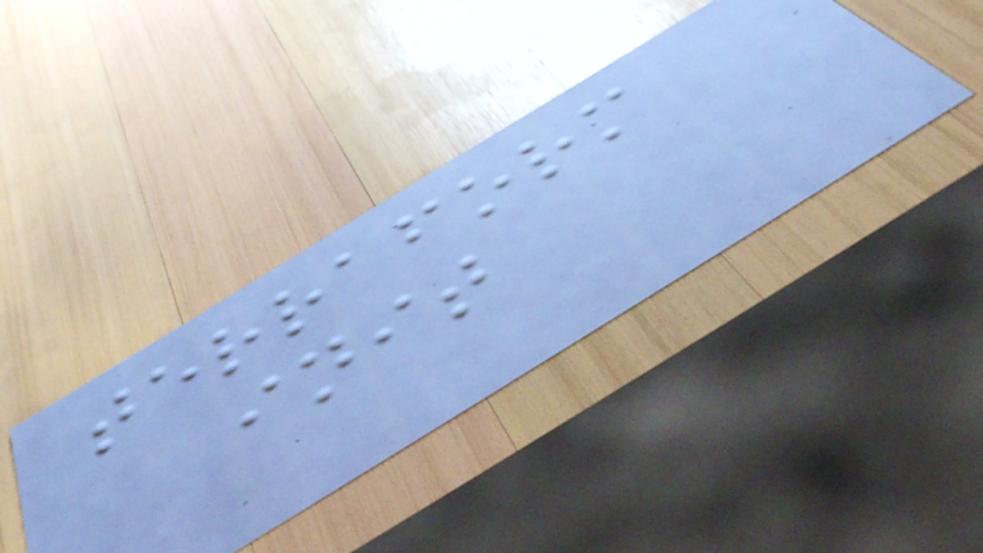terraform
init
